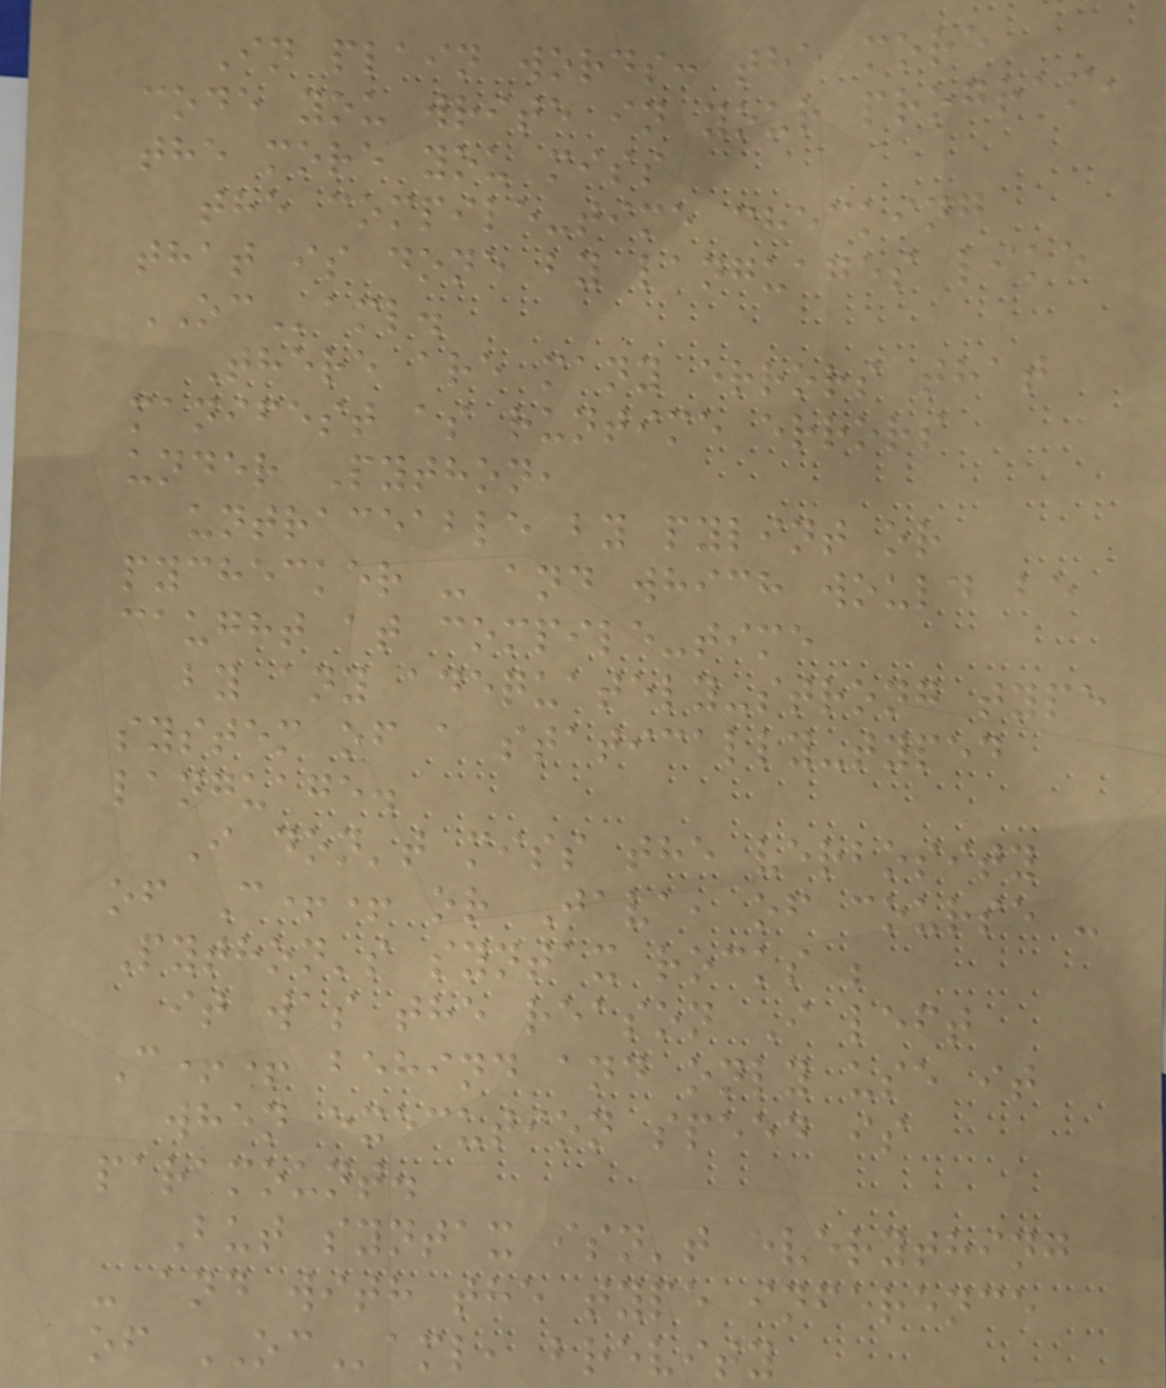In plain words: the more
code you write in your program,
the more you miss
the compile-time checking
that is done by languages like
OCaml.
There are many errors that
manifest as runtime errors
under Python,
untraceable by pylint or
pychecker - and which would be
caught at compile-time
by any adequately-strong type
system of a statically-typed
language.
I don't miss the verbosity
of C++ or Java, of course -
Python's syntax rocks ;
it was the reason I left
C++ behind and only use it
when execution speed is
paramount.
But syntax isn't everything
- and with the type inference
of OCaml, brevity
